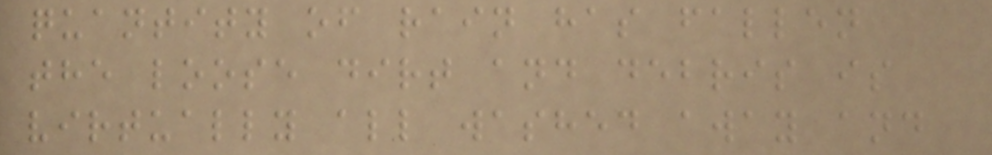quantity of rain has fallen
the loose dirt and debris is
virtually all washed away and
